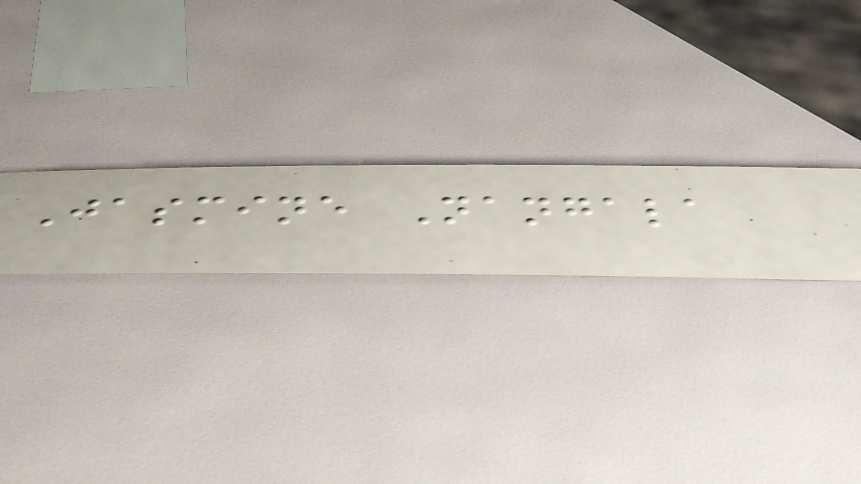Jasmine Nangala
